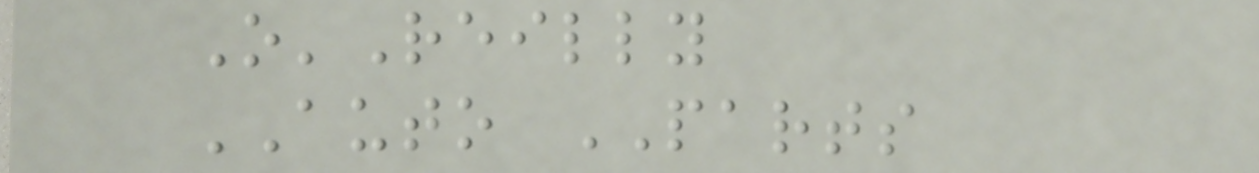O'Reilly
AUTO PARTS
